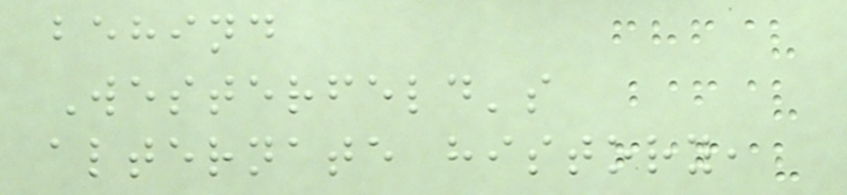behind
Westerfeld's
alternate history,
